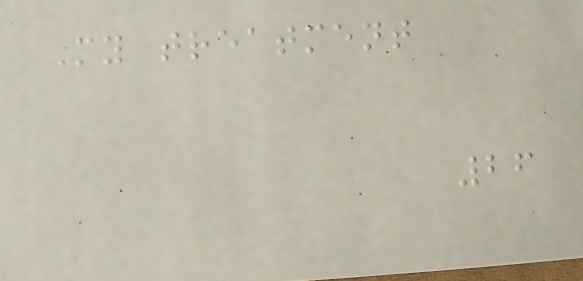My treatment
26
